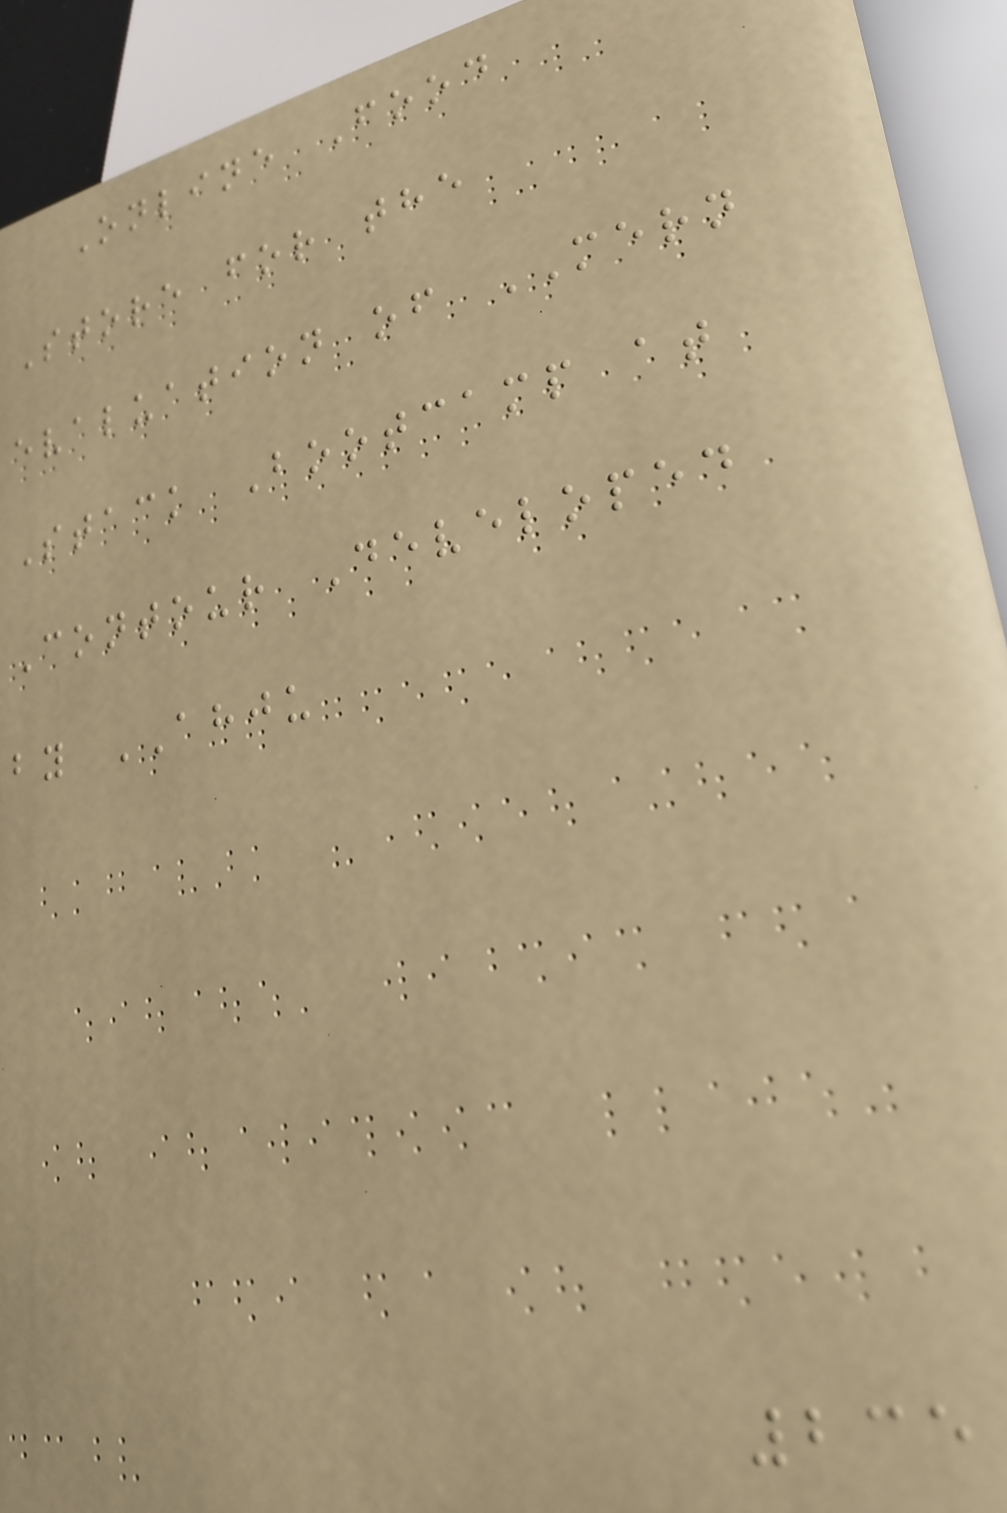Online Food
Store for the
evaluation of MERN
Stack Bootcamp at
Contour Developed
by AHJU
235
